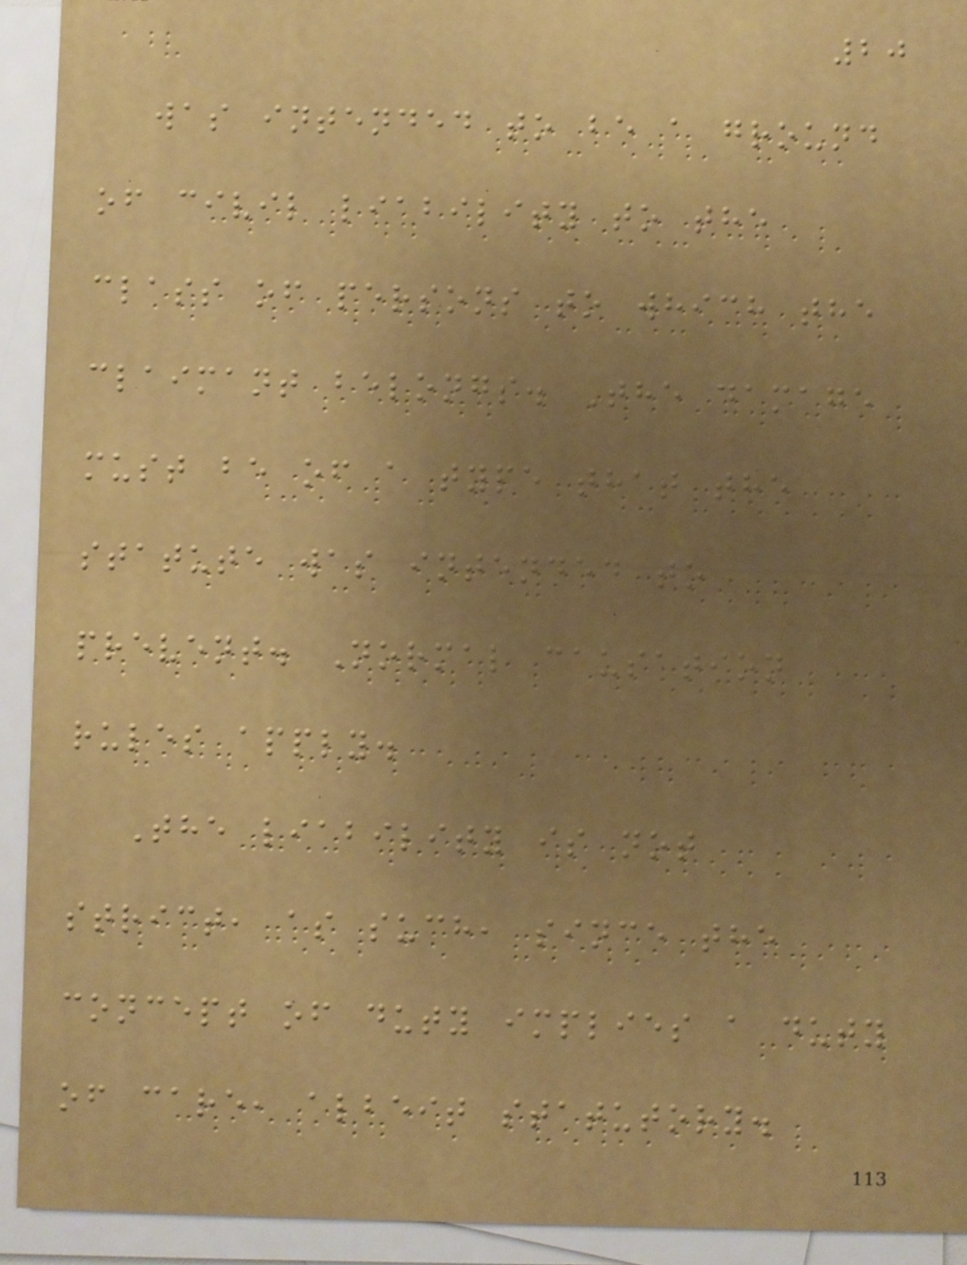20
was intended to be a ground
of civil liability to the
class of persons to which the
claimant belongs. The damage
must be of a type that the
statute was intended to
prevent. Normal causation
rules apply.
The liability is not
strict, as such, since the
concept of duty implies a duty
of care, albeit statutory.
